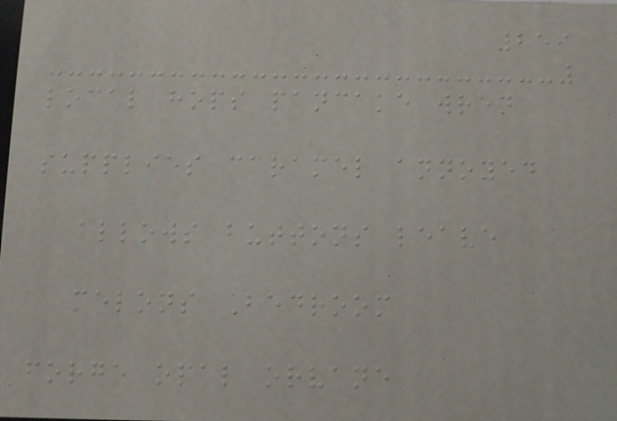259
local hops pancake wren
supplies caramel annoyed
allows buttons leave
melons Bedroom
forge opal orvane
